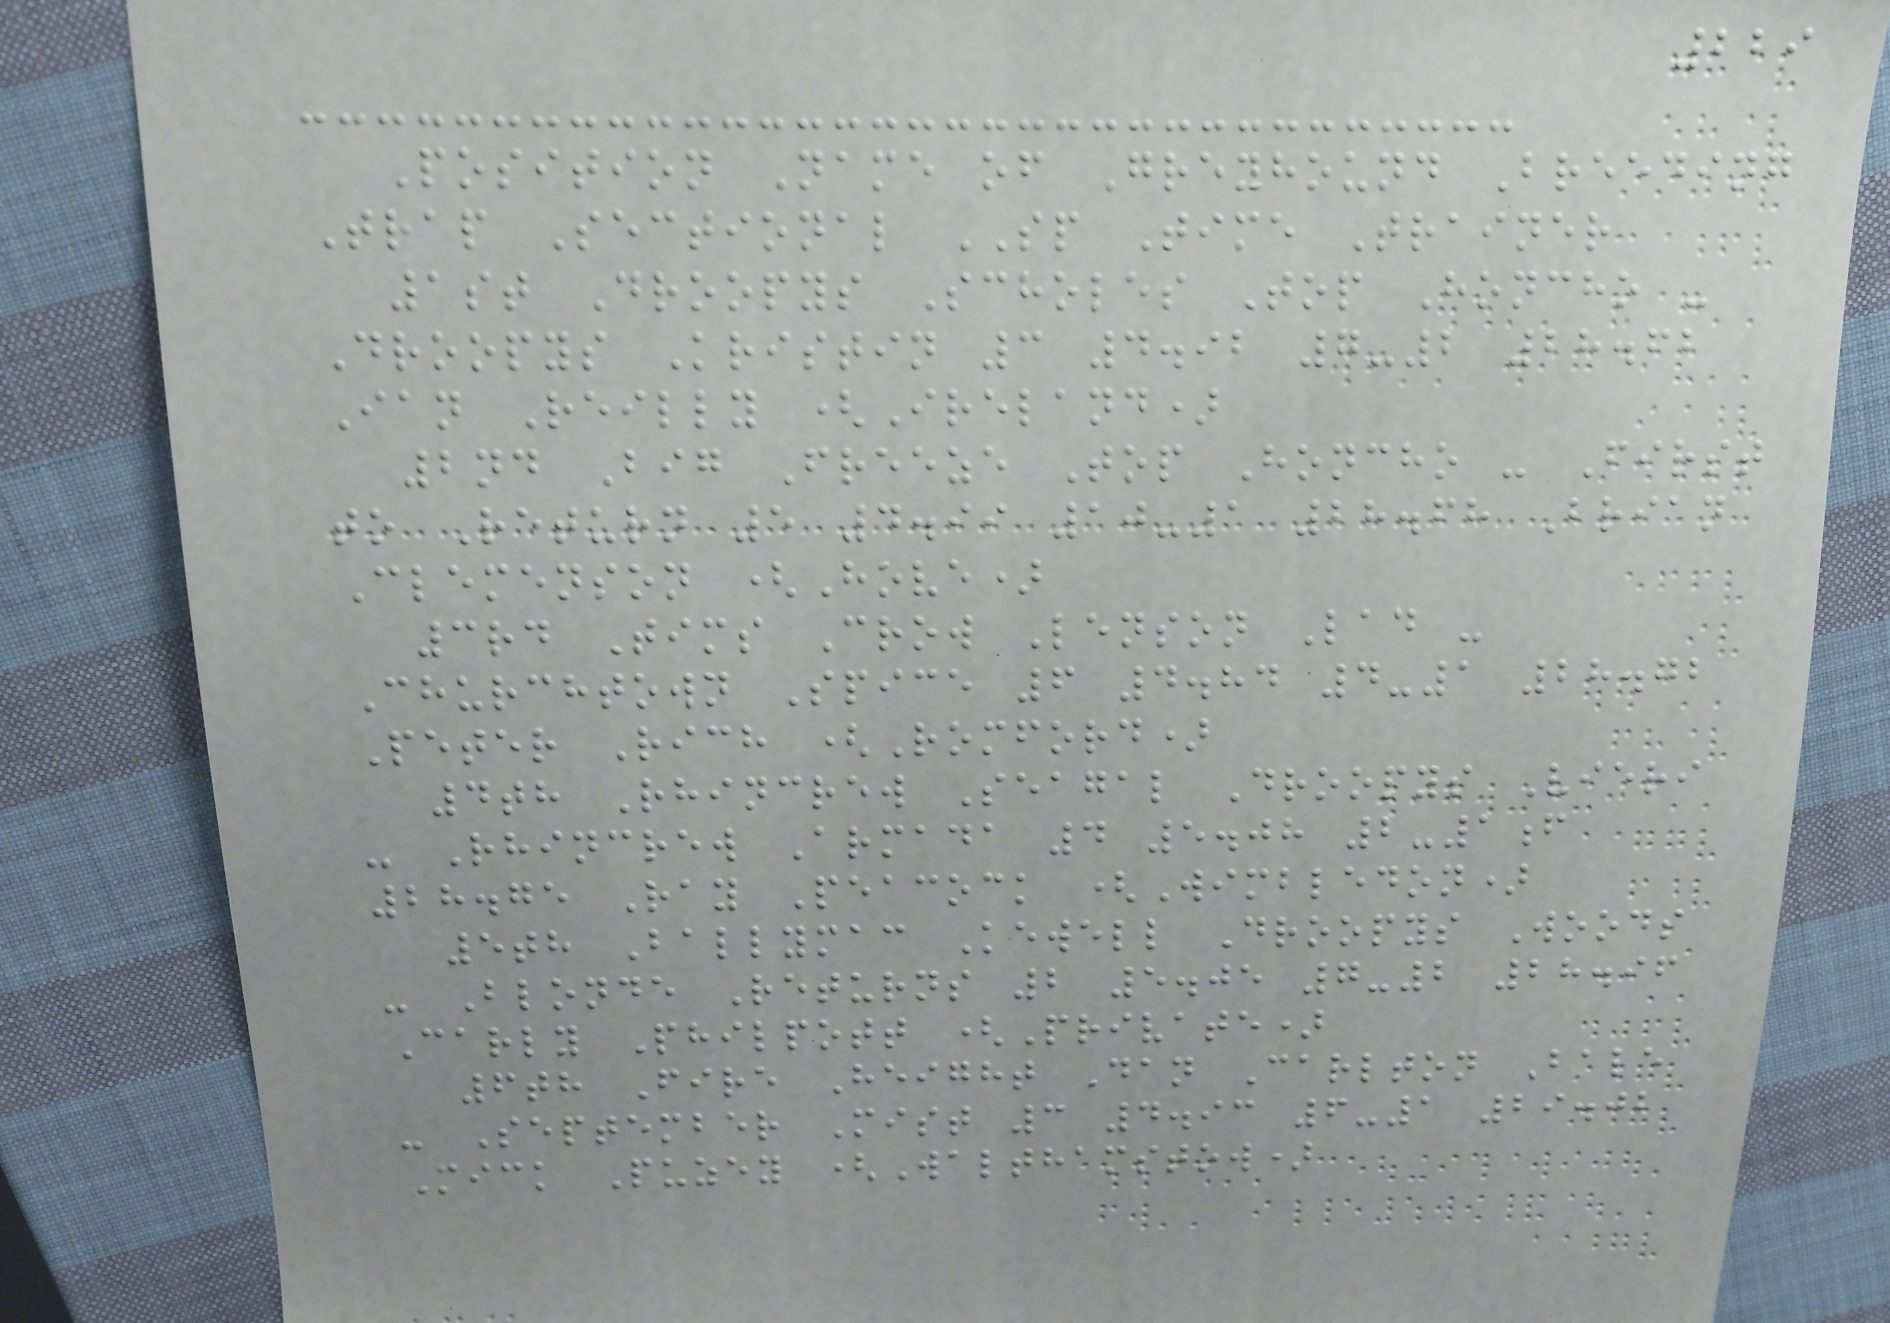229
Position Name of Greyhound Breeding
Trap Sectional SP Time Trainer
1st Droopys Scholes Top Honcho -
Droopys Kristin 3 4.92 7-2 28.62
Ian Reilly (Ireland)
2nd Big Freeze Top Honcho - First
to Return 5 4.99 10-1 28.68 Brian
Clemenson (Hove)
3rd Tims Crow Lenson Lad -
Churchtown Spice 6 4.84 4-1 28.72
Peter Rich (Romford)
4th Rhincrew Seagal Droopys Vieri
- Rhincrew Armada 4 5.08 2-1f
28.75 Ray Peacock (Wimbledon)
5th Ballymac Kewell Droopys Woods
- Blonde Returns 2 5.05 7-2 28.96
Carly Philpott (Private)
6th Fire Height Dan Carlton Bale
- September Mist 3 4.93 6-1 29.02
Mick Puzey (Walthamstow)
